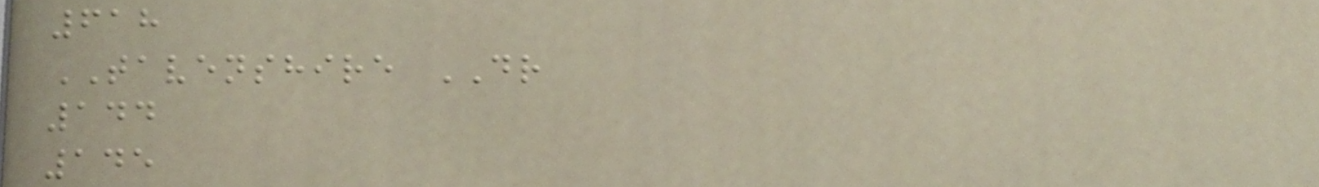618
TAVENSHIRE DR
144
145
